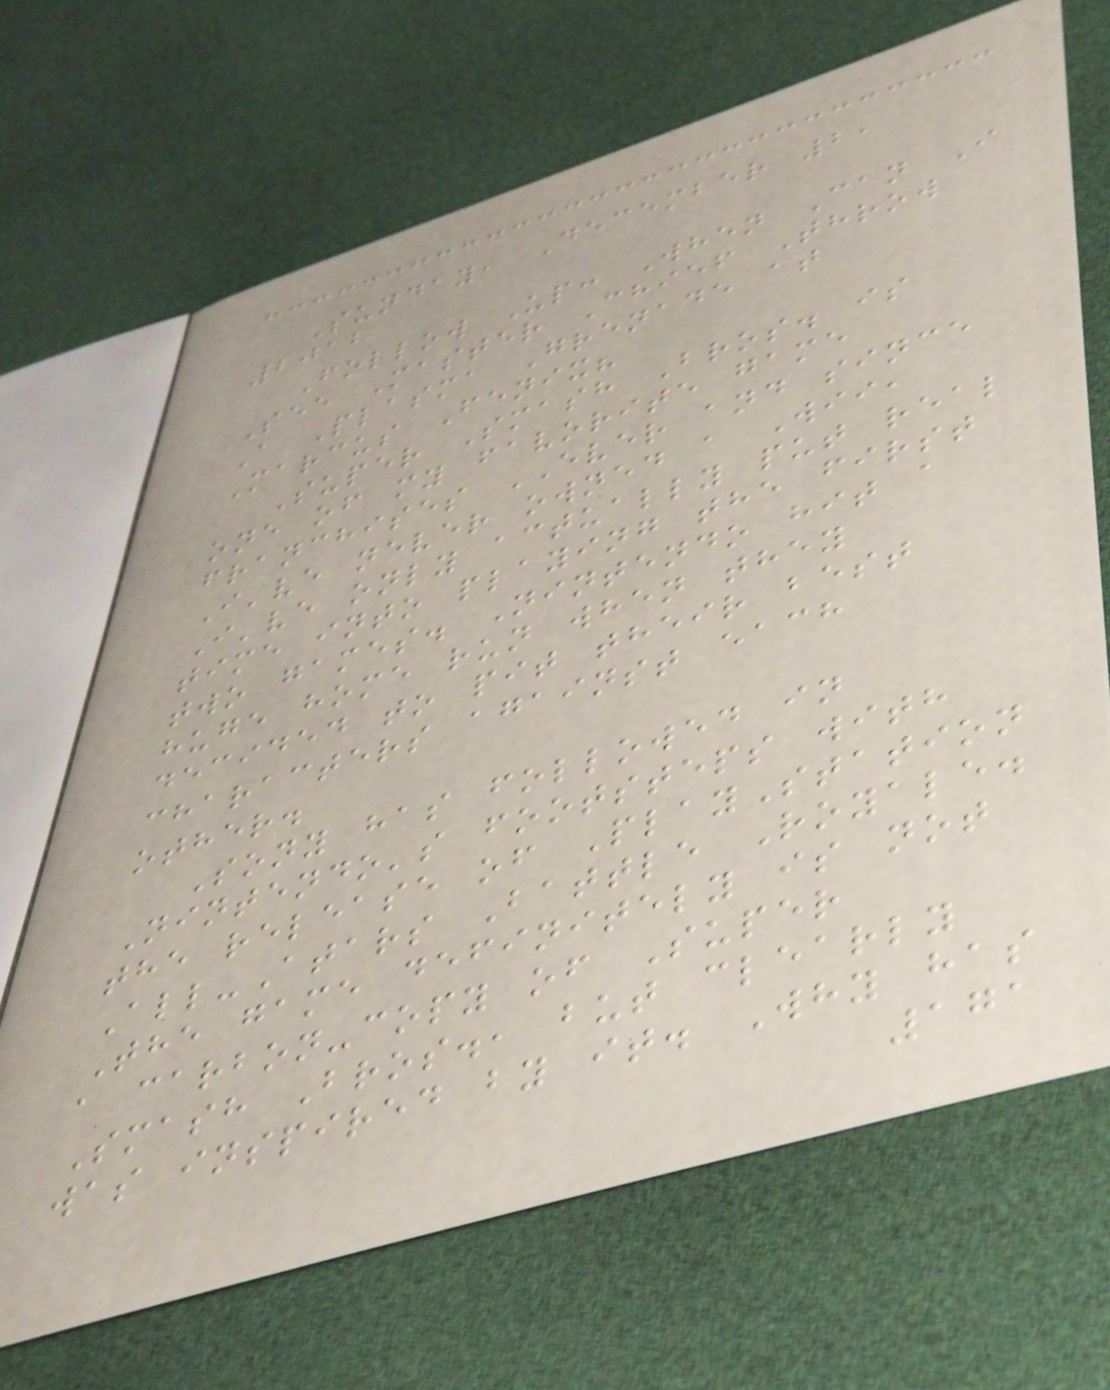Sunday, December 2,
2012
Follow Up: When Can I
See Master Chief Throw
A Plasma Grenade at
Marcus Fenix?
Super Smash Bros. is
one of my favorite game
franchises EVER and since
I've never owned a Wii,
I've only actually put real
time into playing the first
two games. Nintendo hit a
huge home run when they
decided to pit their best
characters against each
other.
Sony has followed in
Nintendo's footsteps with
the release of PlayStation
All-Atars Battle Royale.
The game definitely is not
a carbon-copy of Super
Smash Bros., but clearly
was inspired by it. Why has
171
